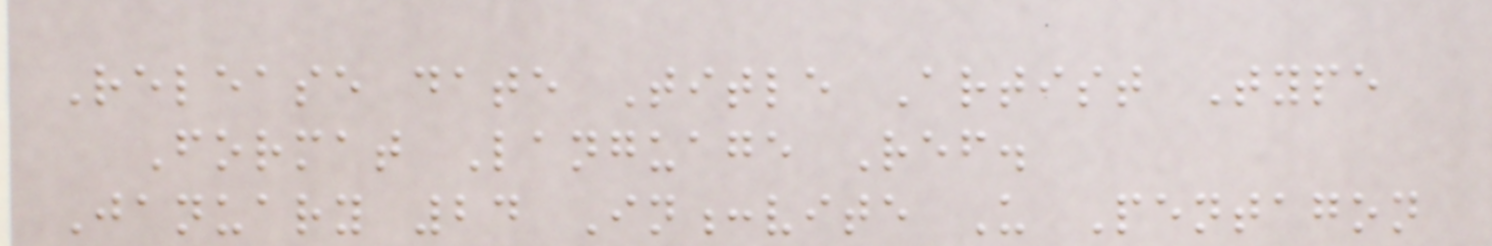Release date Title Artist Type
Format Language Ref.
January 24 In:vite U Pentagon
